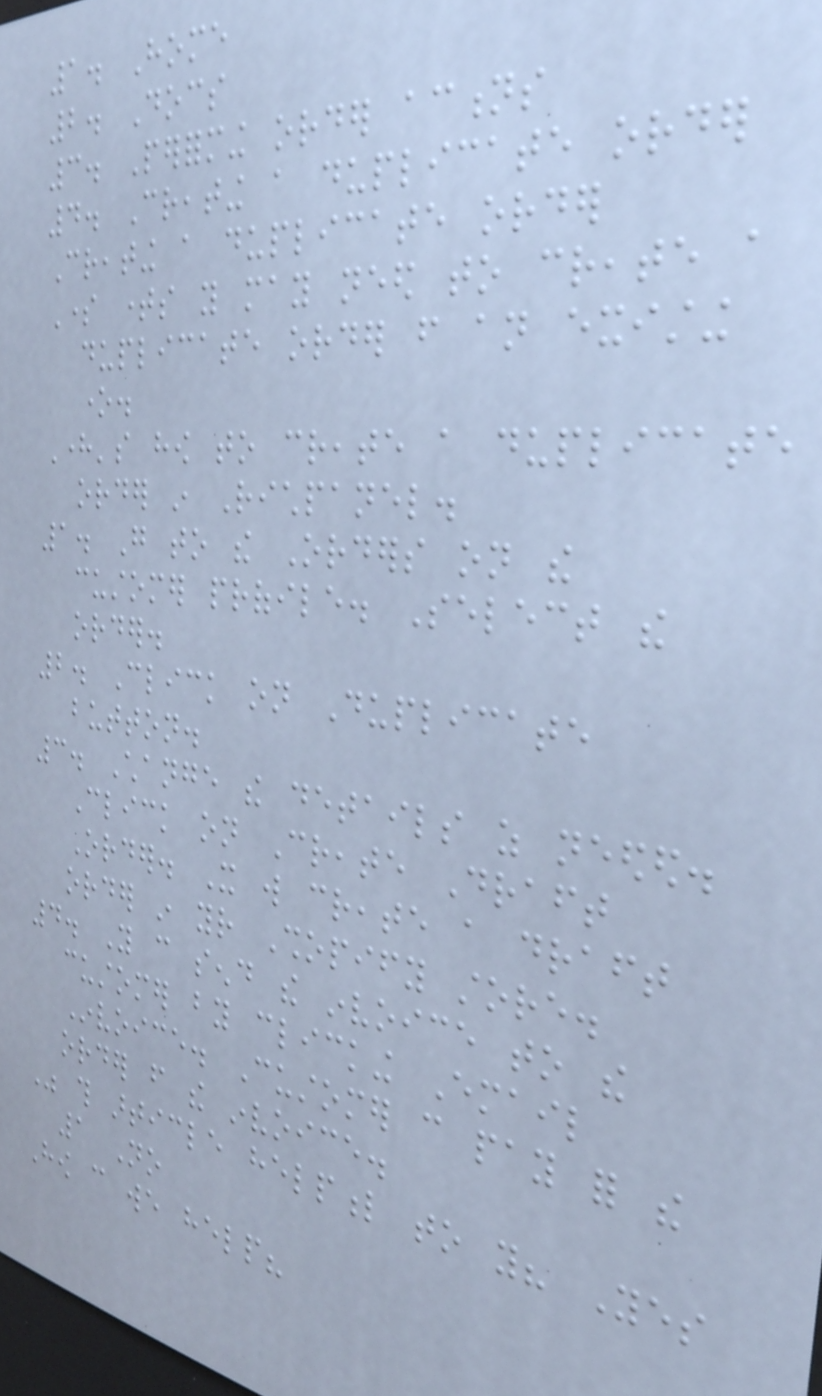1. Home
2. Docs
3. Performing order actions
4. Creating a duplicate order
Creating a duplicate order
Some times you may need to create a
duplicate order from an existing
one.
Here's how to create a duplicate
order in Richpanel.
1. Go to the Orders on the
customer profile. Select the
order.
2. Click on Duplicate
button.
3. Change the details as needed.
Click on Create Draft
Order. It will create a draft
order in your Shopify store.
4. You can send the invoice to the
customer by clicking Email
Invoice. Customer can pay for the
order from the invoice.
Was this article helpful to you? Yes
1 No
How can we help?
